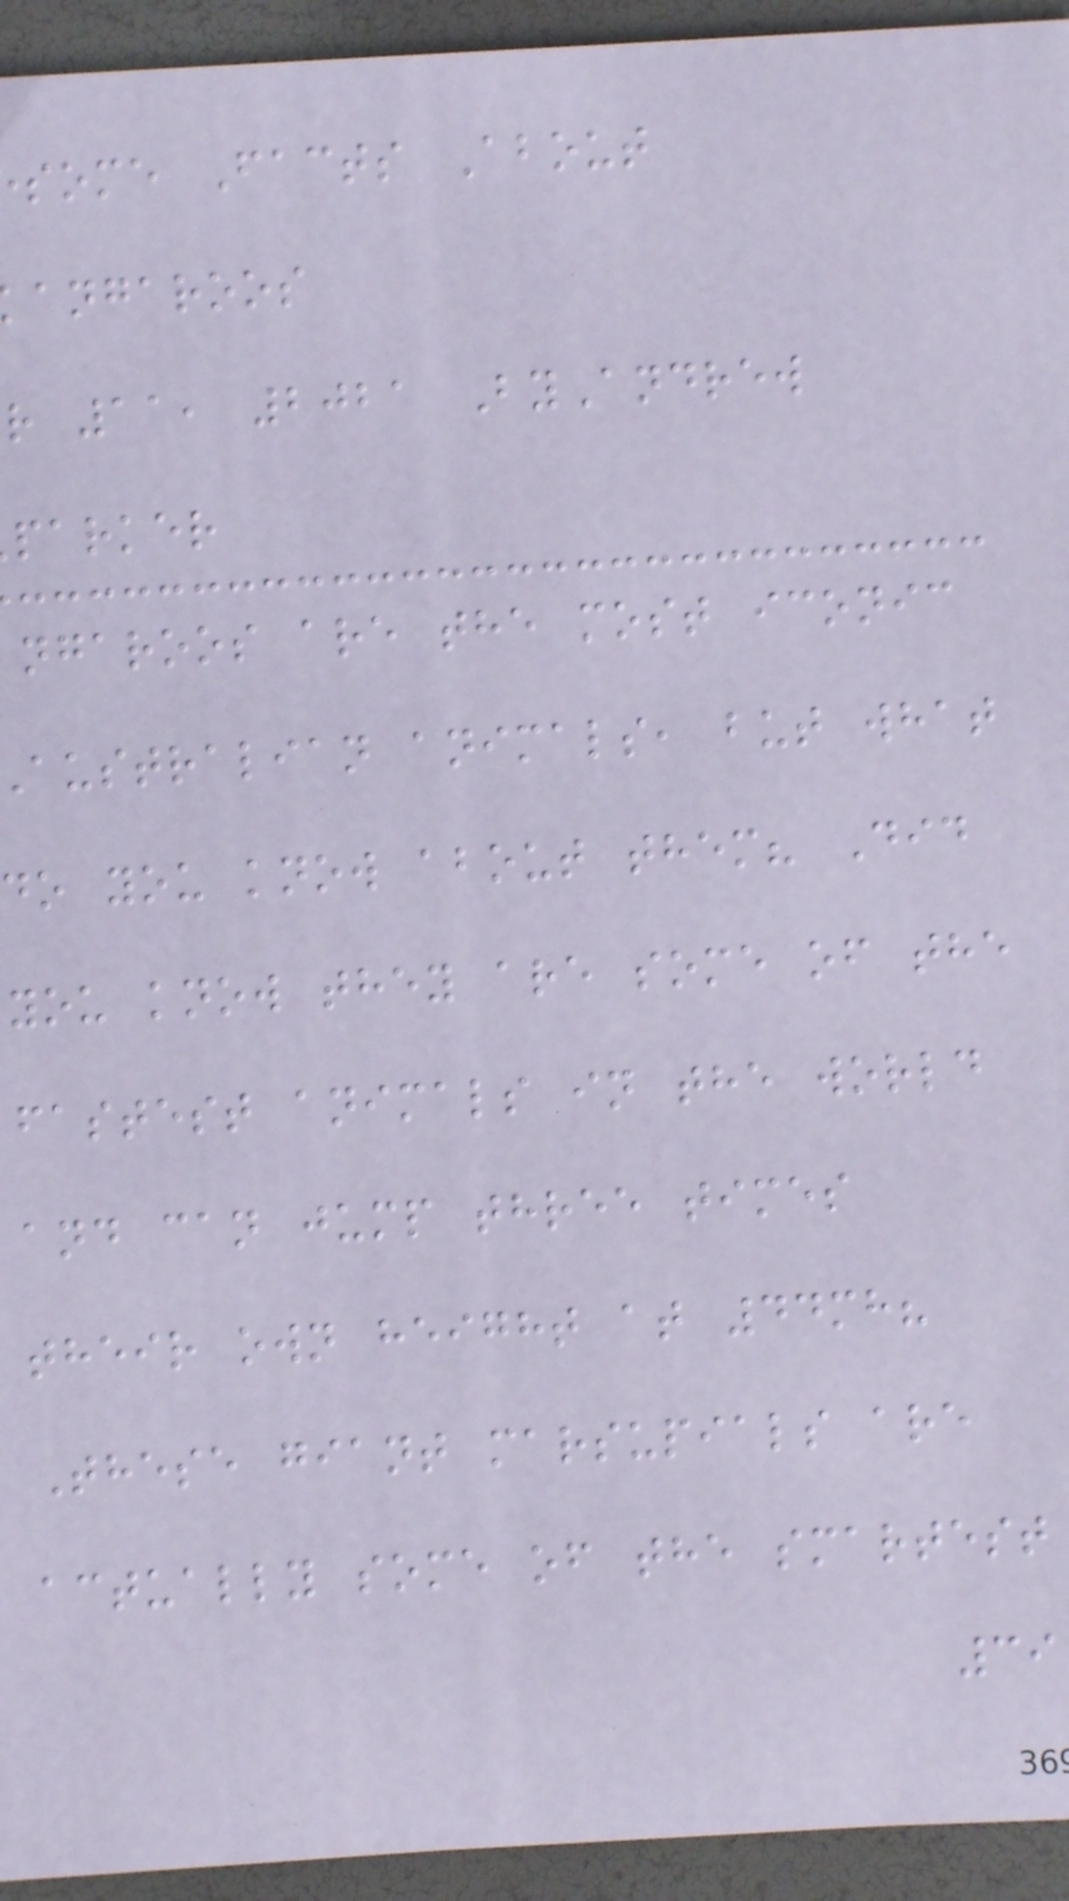some Facts About
angaroos
r 11, 2021 ByAndrew
parker
ngaroos are the most iconic
australian animals, but what
do you know about them? Did
you know they are some of the
fastest animals in the world
and can jump three times
their own height at 44mh?
These giant marsupials are
actually some of the smartest
39
